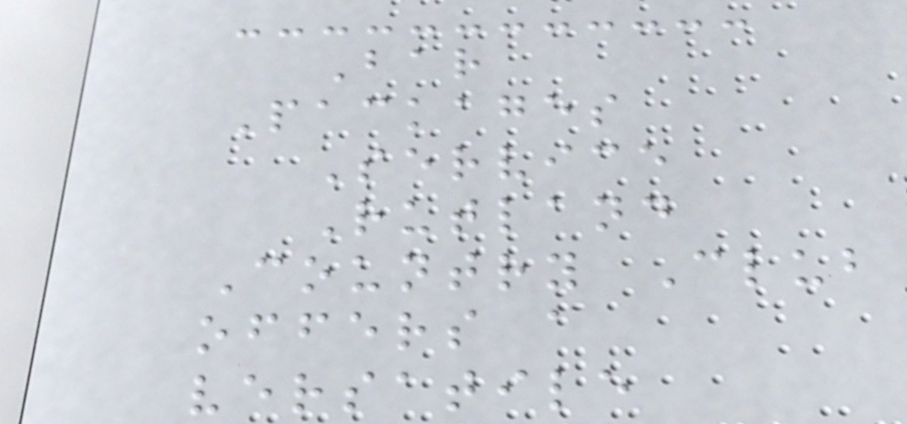Bar
Packages
Service
Rutland
Country Club
offers a
versatile
